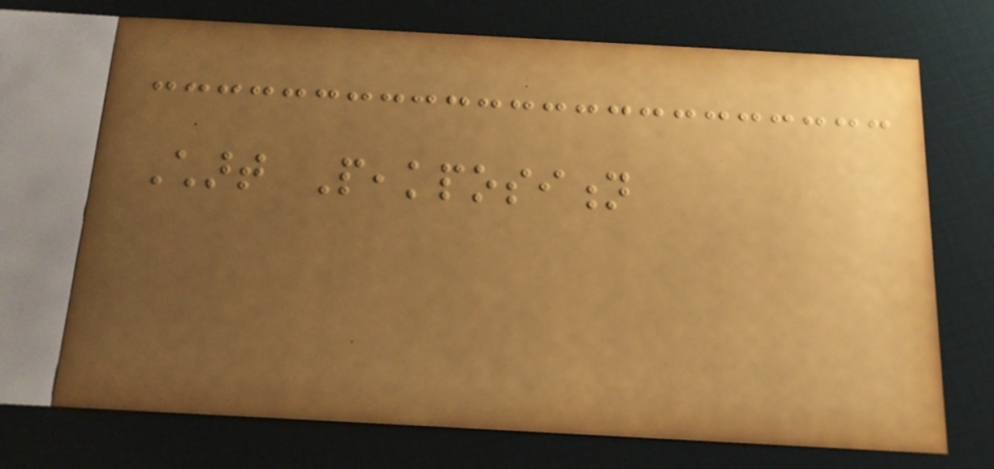Chart Peakposition
